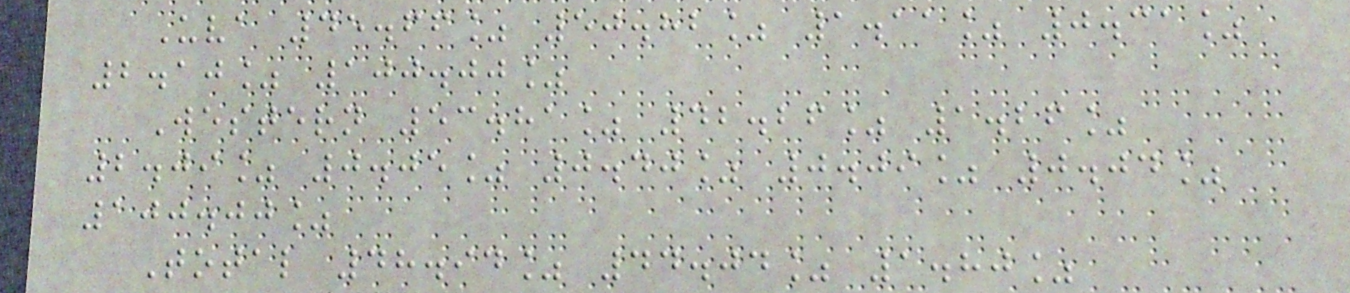Uva 45.66% 50.82% 1.11% 0.31%
2.10% 100.00%
Western 53.81% 42.26% 1.26%
2.09% 0.05% 0.40% 0.09% 0.04%
100.00%
Total 48.94% 44.04% 1.80%
